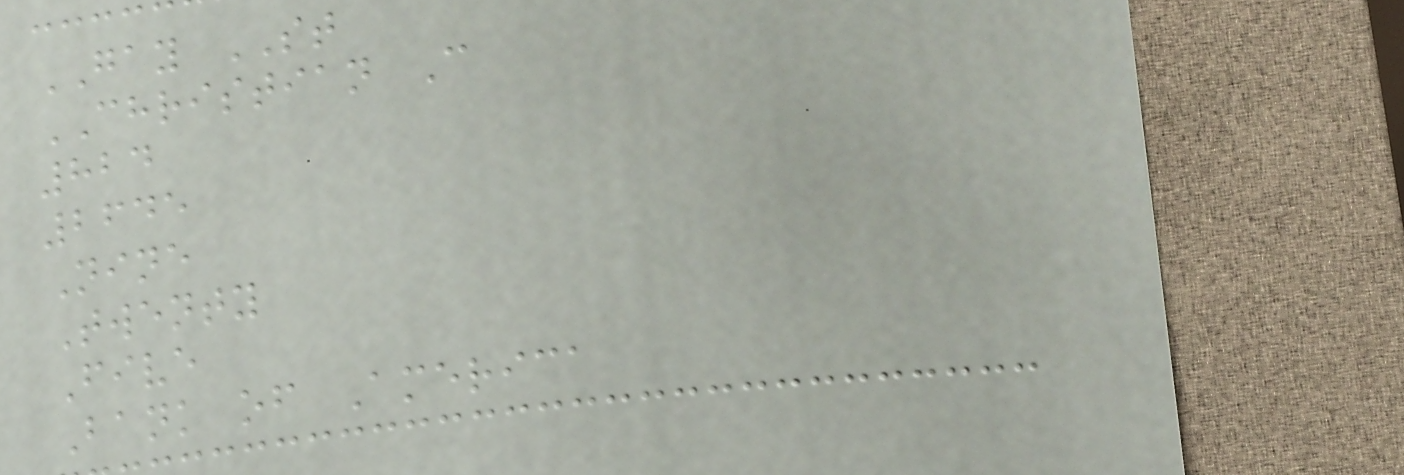GAY ST
CHRISTIAN C
824
2645
Nine
Twenty
Five
Bank of America
